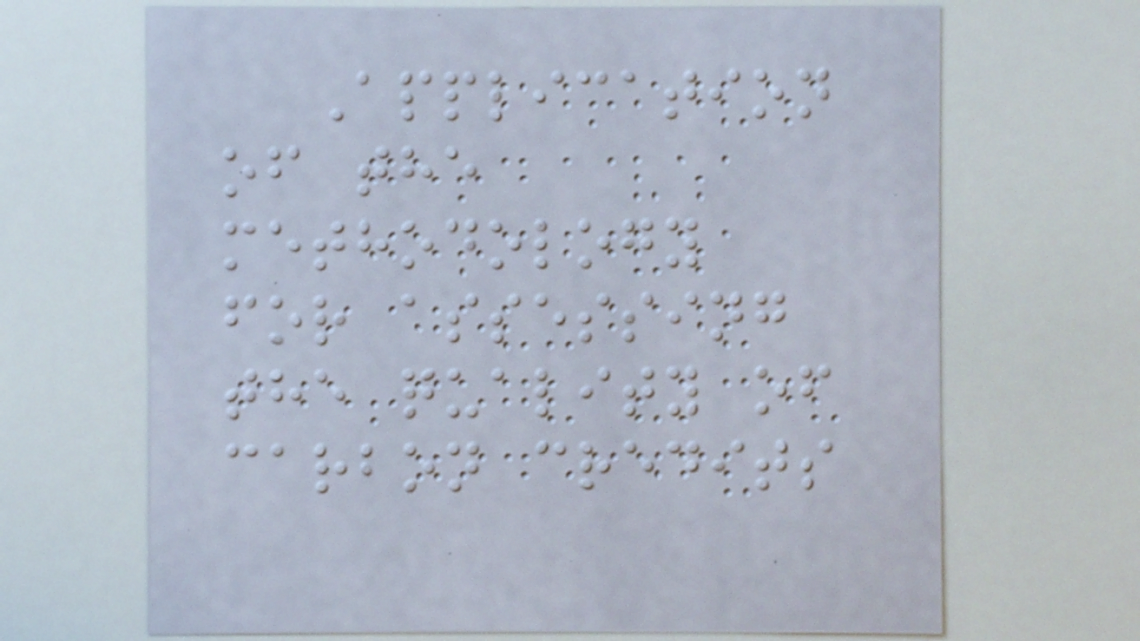Application
of the
methodology
for assessing
the quality of
carbon credits
